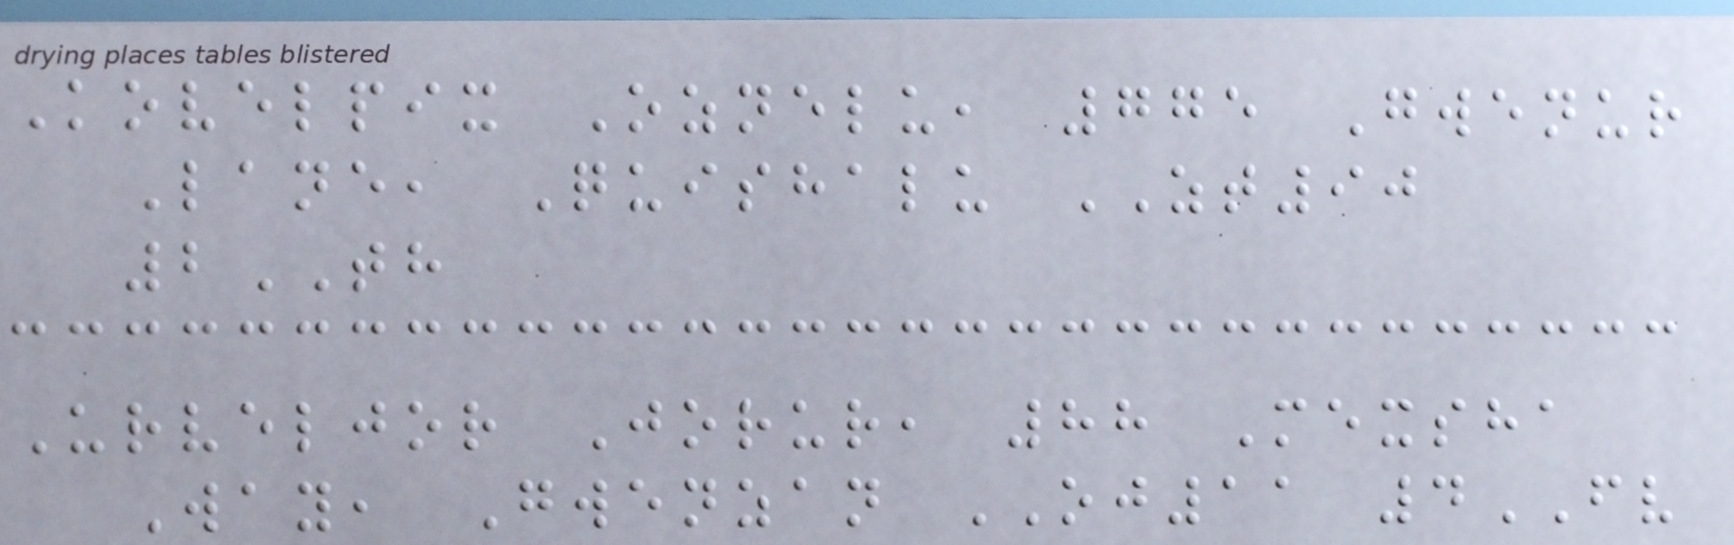Kovelpix Oznelu, 775 Gwenur
Lane, Quishalu ZT90
2TH
Urveljor Jorur, 88 Mexsha
Way, Gwenzan OJ11 4FV
